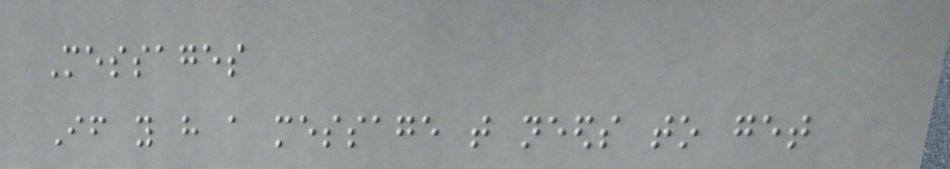Messages
If you have a message that needs to get
